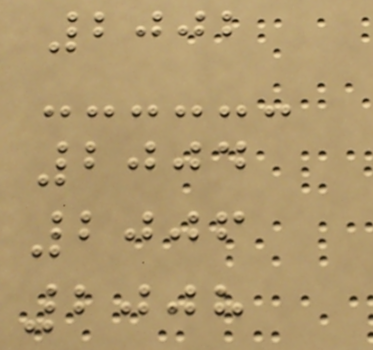2002
2004
2006
2008
